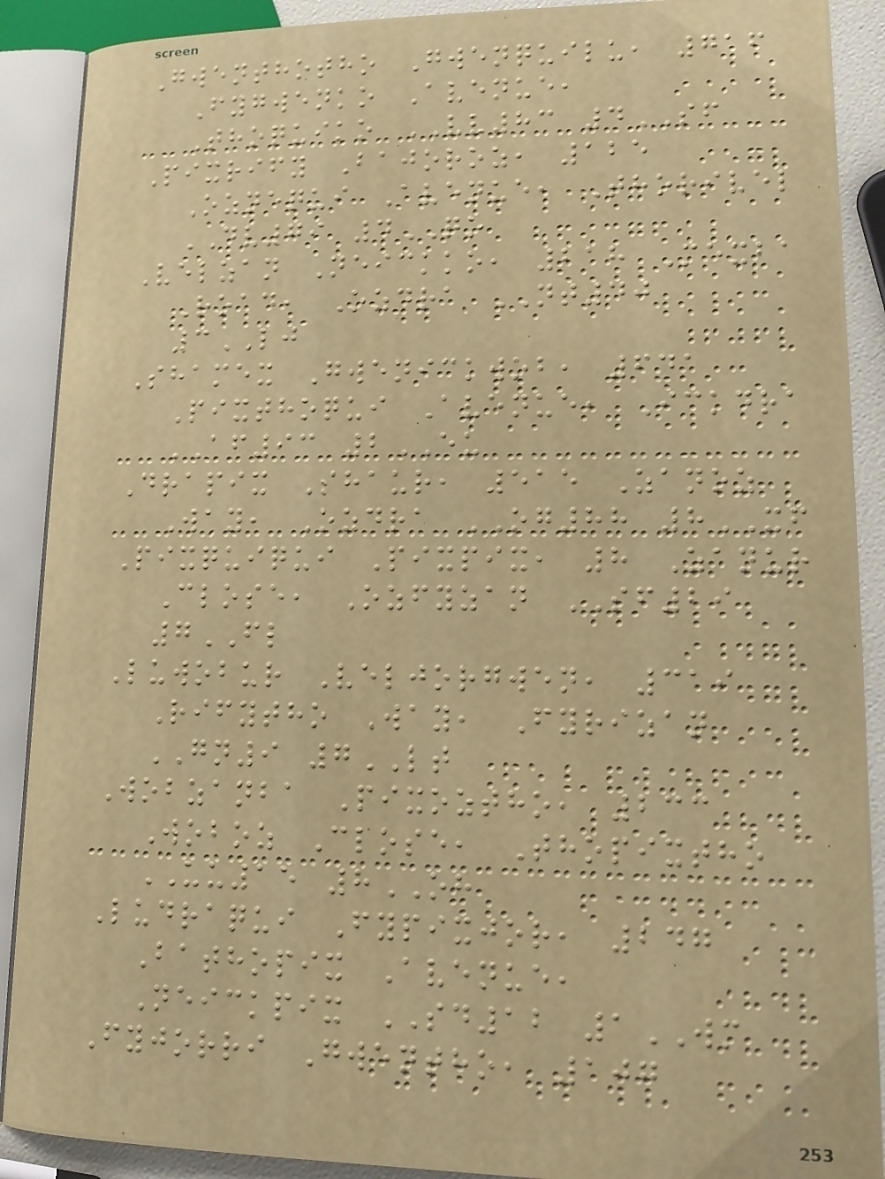Gwenthotho Gwenquilu, 716
Fygwenko Avenue,
Thoquiko VV83 4SF
Pixrify Bajoroz, 125
Oznequi Avenue, Thorivel
DV79 4QO
Velzan Neickko, 218 Mexba
Road, Ozdra NT40
3LJ
Shamex Gwenickwob, 641
Pixthoqui Avenue, Ickdra
AF93 2EU
Drapix Shaur, 515 Zanoz
Way, Ozdra OG88 8XF
Pixquiqui Pixpix, 8 Zanur
Close, Ozfyzan SF29
7FL
Luwobur Veljorgwen, 319
Rifytho Way, Fyrizan
GN9 7LT
Wobzanba Pixoztho, 233
Woboz Close, Thopixtho
UU15 8OH
Ludraqui Fypixjor, 247
Bathopix Avenue,
Neickpix SD12 1WM
Fyjorri Gwentho, 107
